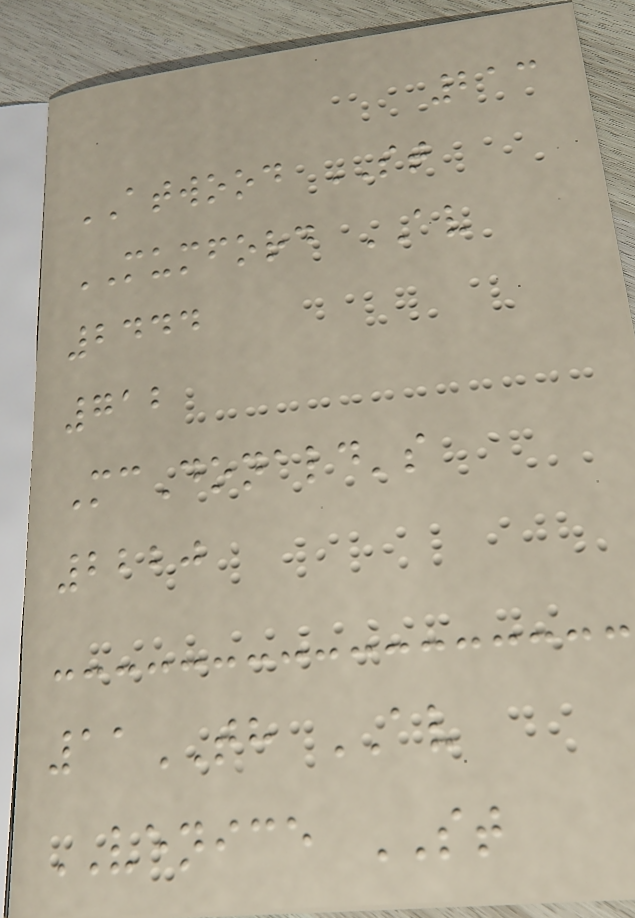213
ATWOOD ST
MUMFORD AV
2444
712
McDonald's
2220
11TH AV
VENICE ST
